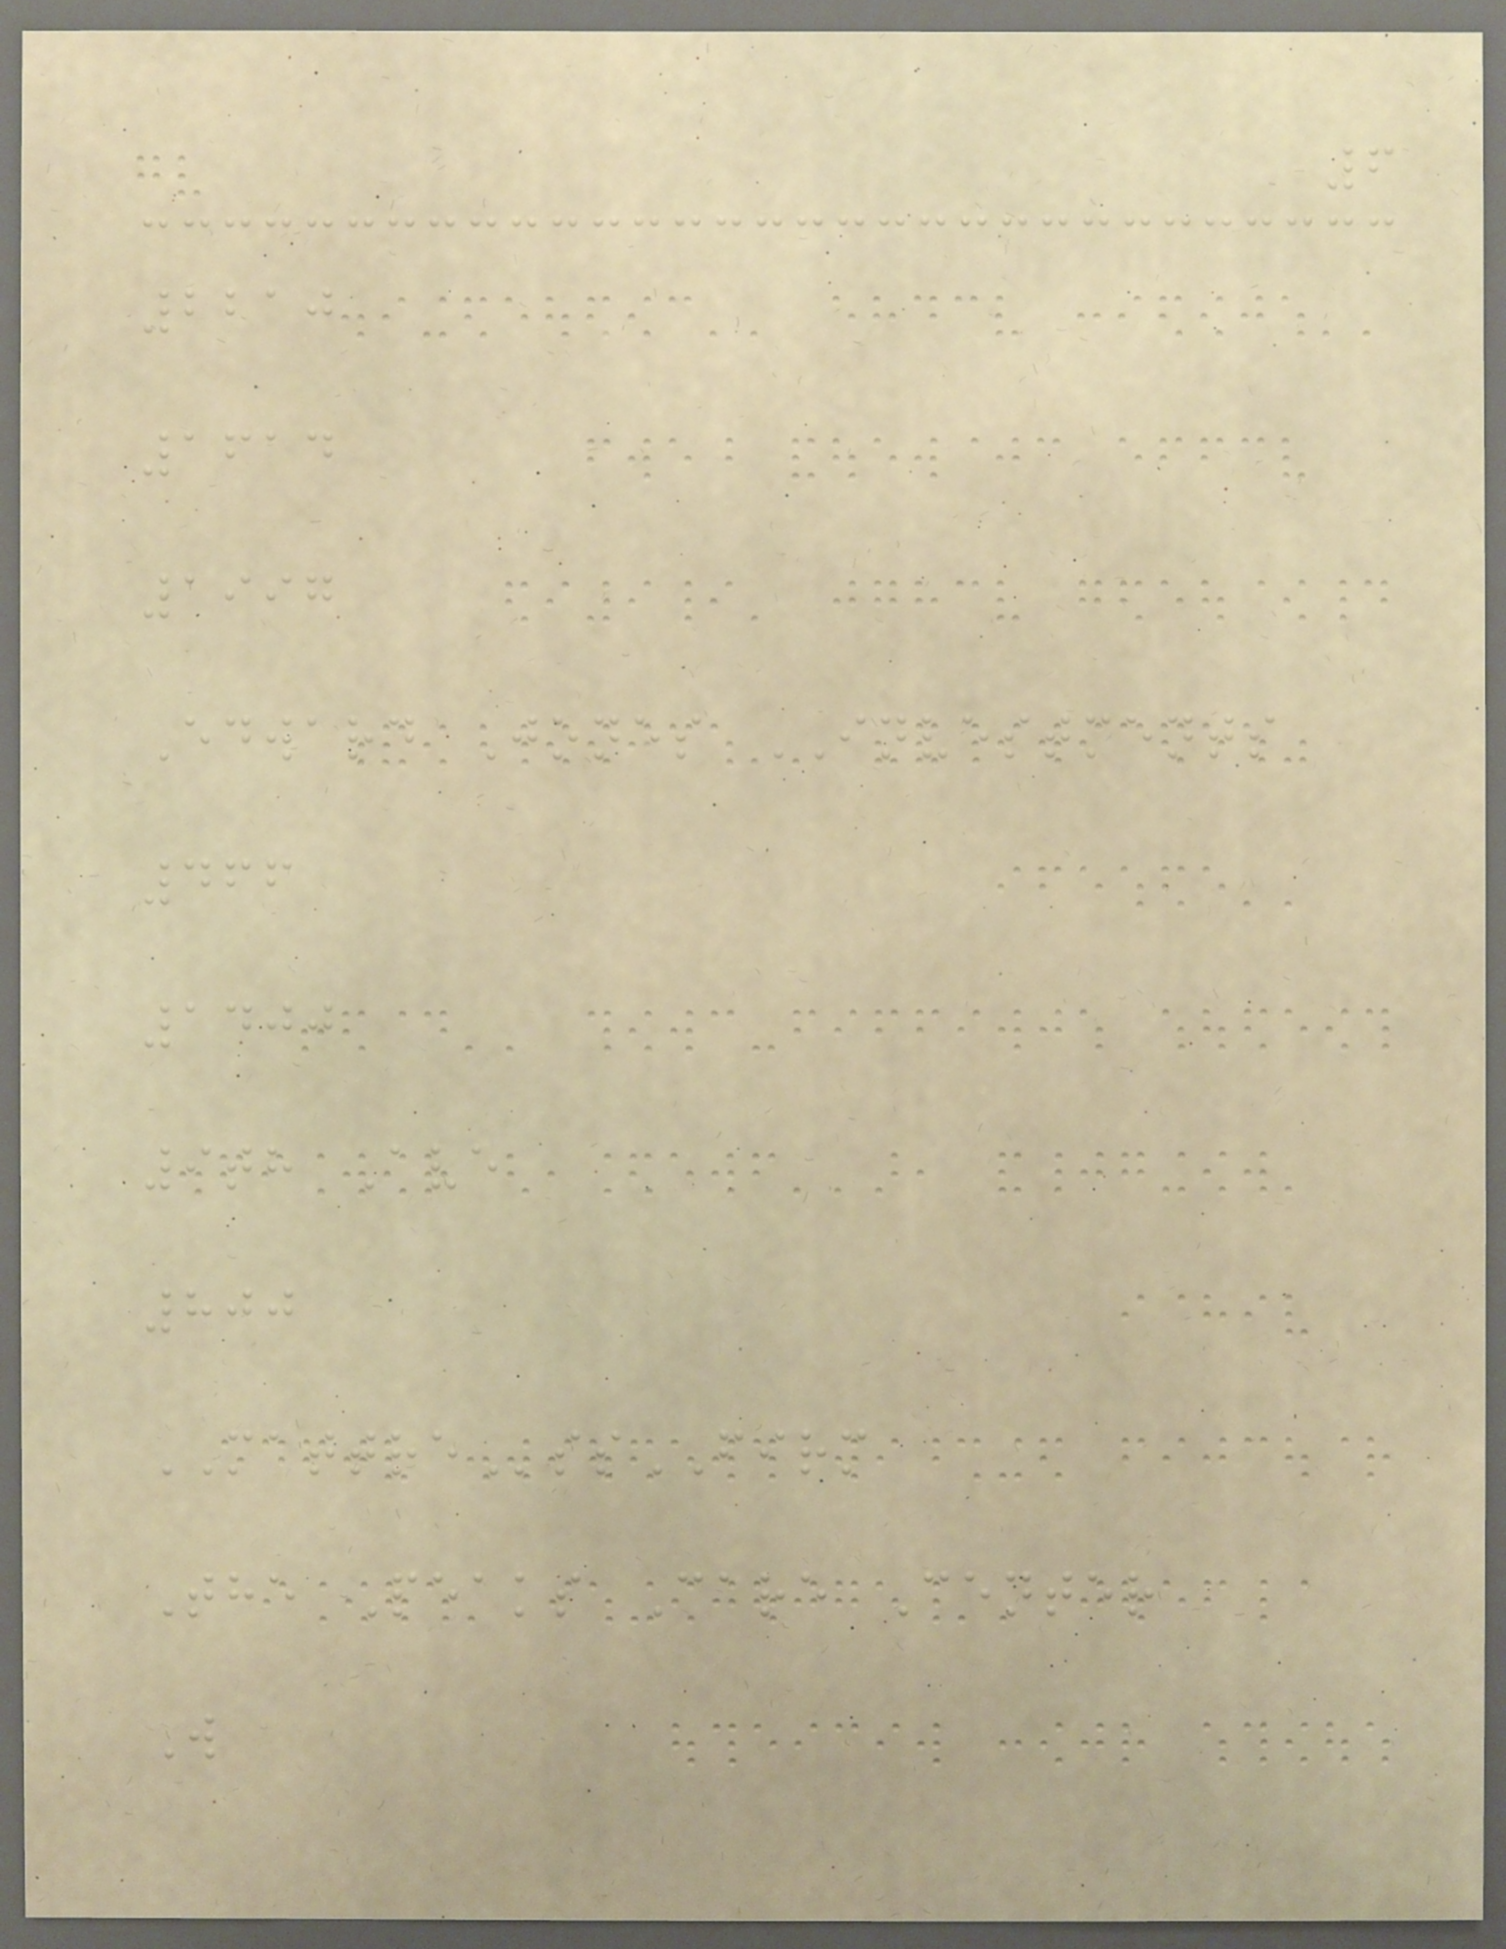6
2210
1614
1997
Edward Jones INVESTMENTS
466
1400
9th Ave
800
MATTREssFIRM
The Peaks Care Center
W
